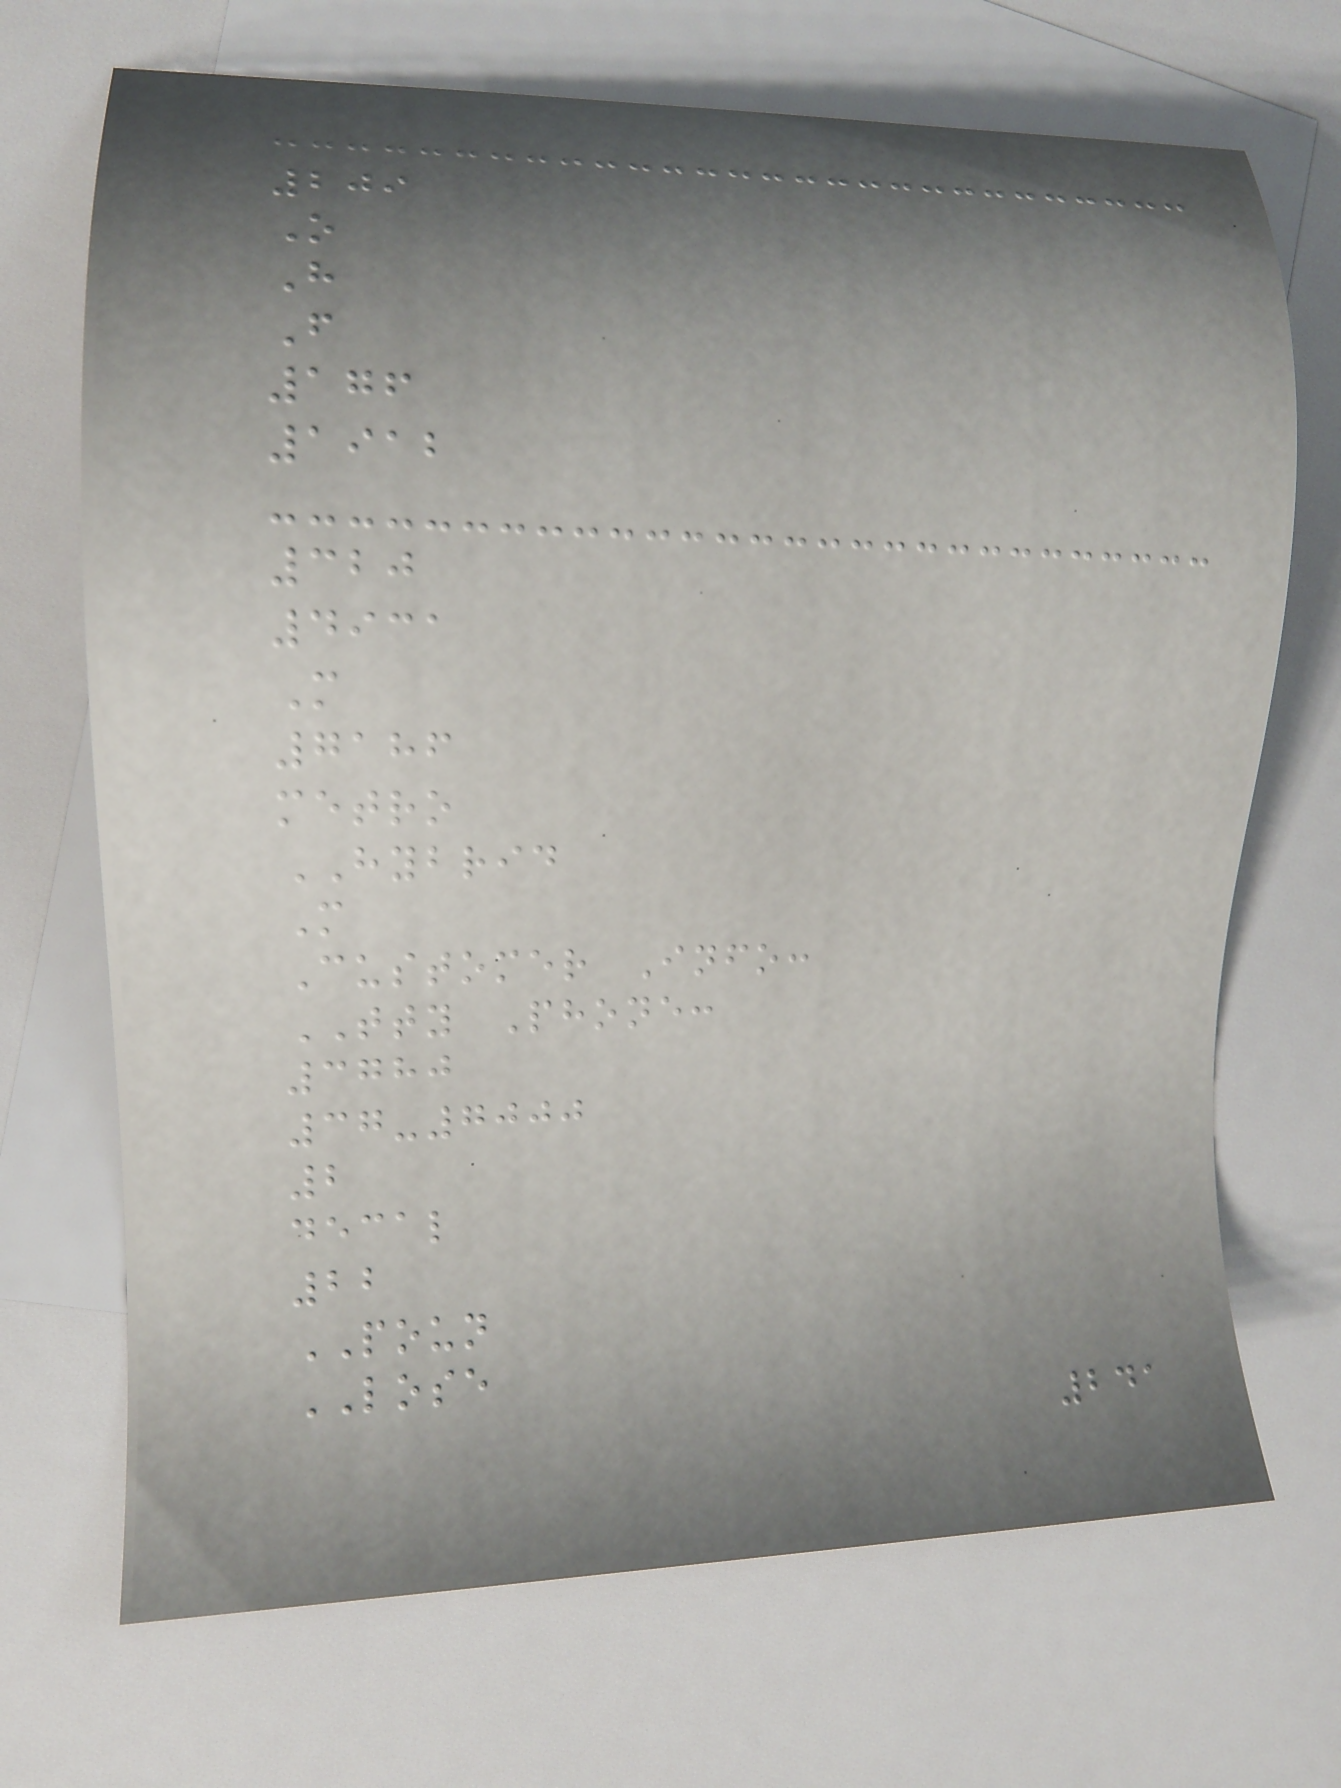209
O
H
F
176
1912
320
4931
M
7186
metro
HYBRID
M
Customer Info:
TTY Phone:
3780
37-7000
2
decal
22
POUN
LOSE
241
